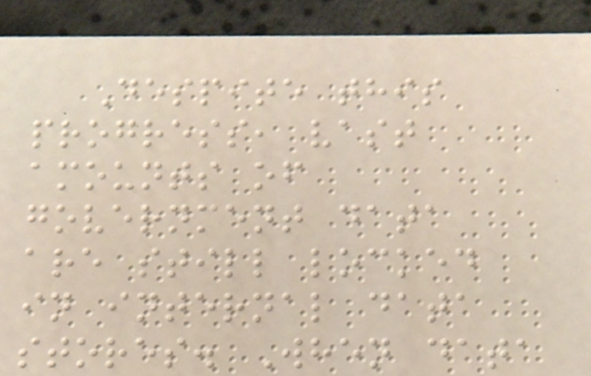Despite this
progress, vast
amounts of
government data
are still locked
in internal data
stores. When data
